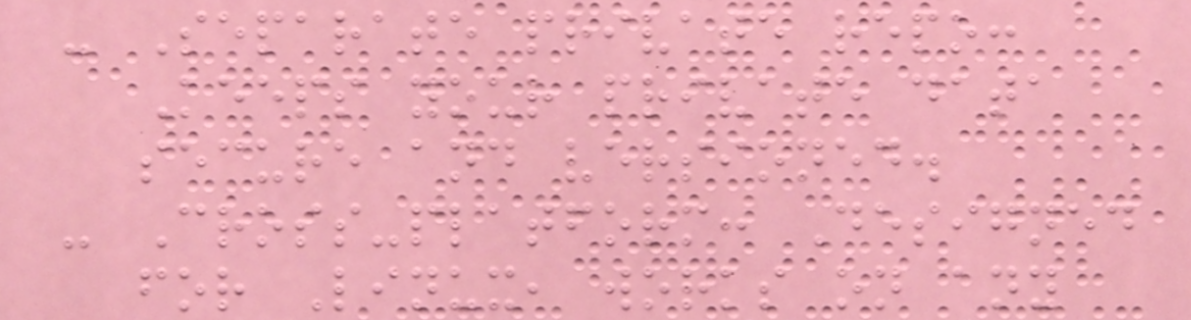- Separate private repo:
Keeps your private data
secure and versioned.
- Cross-platform: Designed
for Linux, works on any
